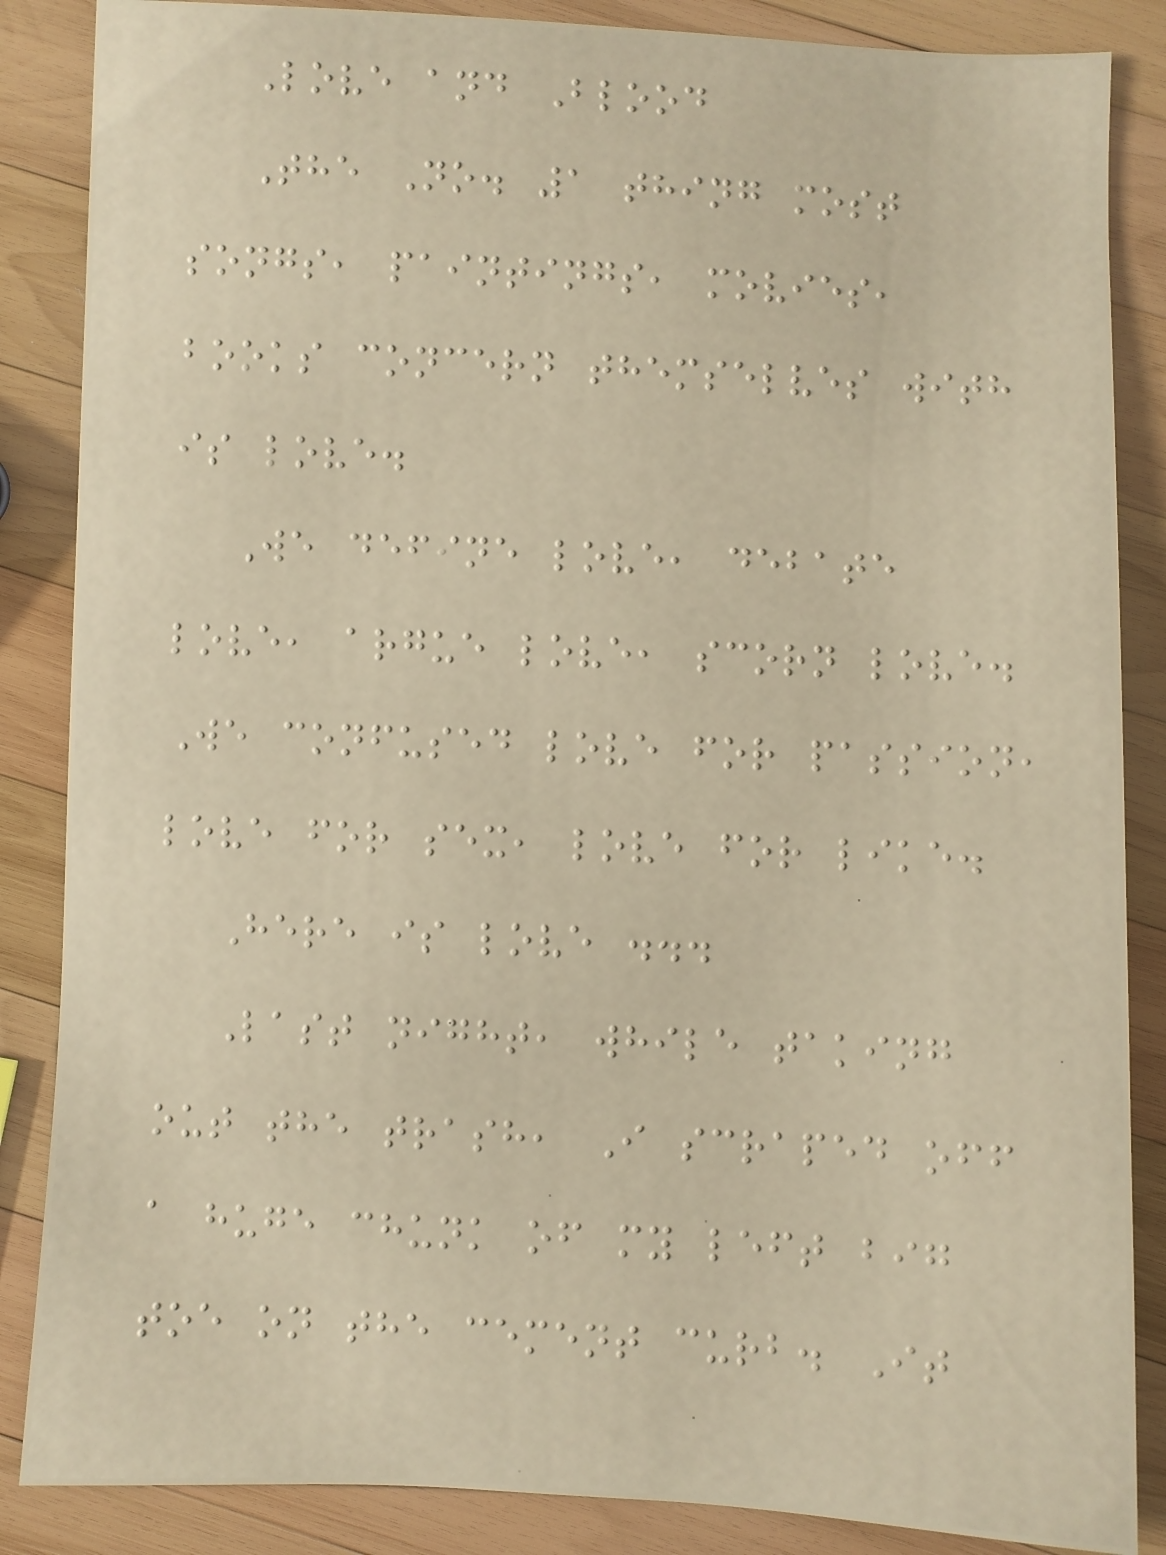Love and Blood
The No. 1 thing most
songs, paintings, movies,
books concern themselves with
is love.
We define love, debate
love, argue love, scorn love.
We confused love for passion,
love for sex, love for like.
Here is love ...
Last night, while taking
out the trash, I scraped off
a huge chunk of my left big
toe on the cement curb. It
